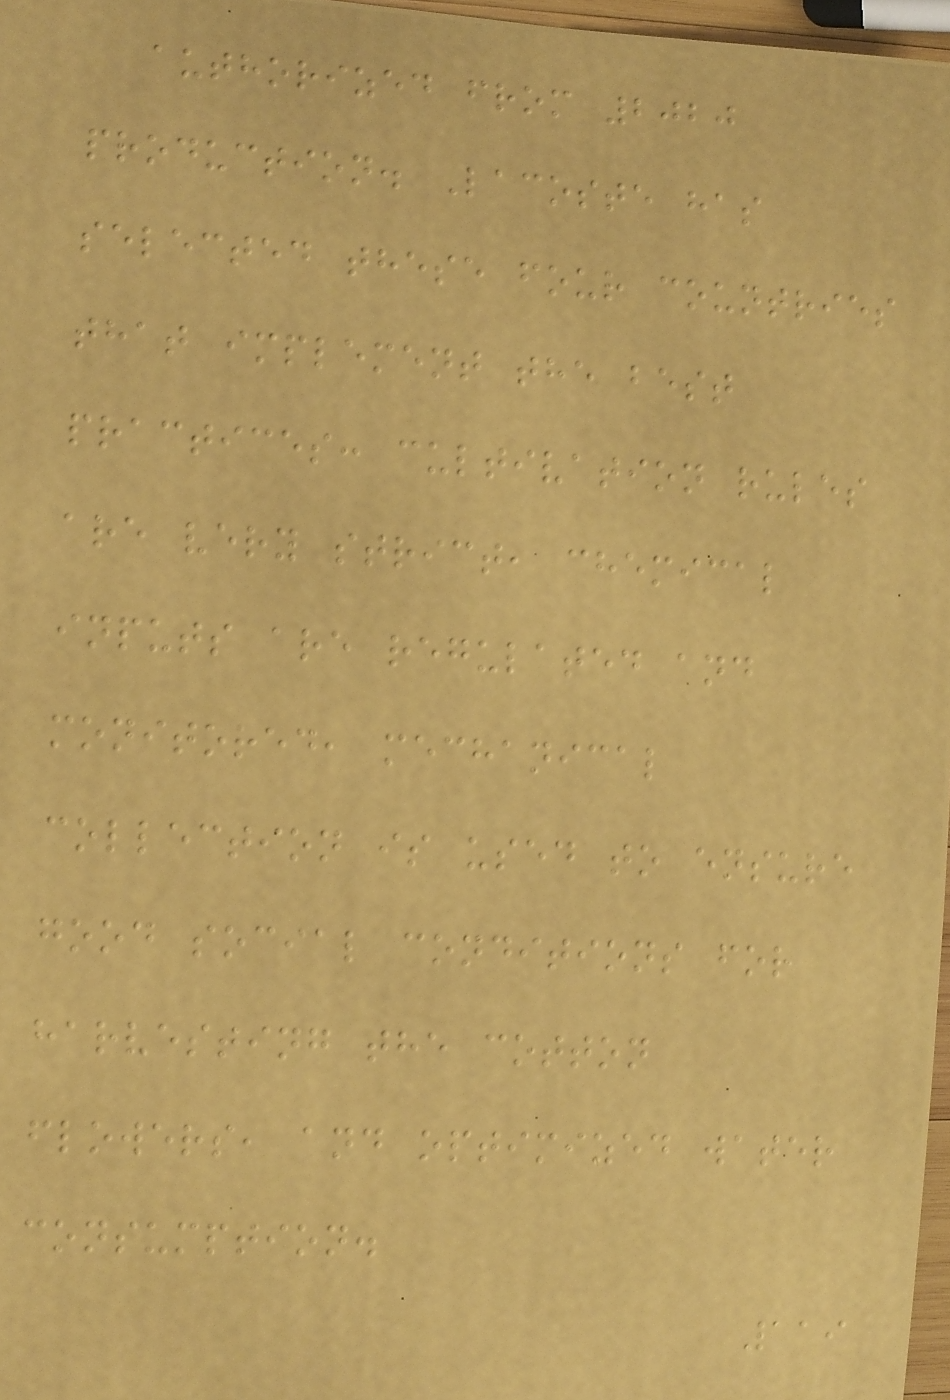authorized from 2020
production. Lacoste has
selected these four countries
that implement the best
practices: cultivation rules
are very strict, chemical
inputs are regulated and
monitored, mechanical
collection is used to ensure
good social conditions for
harvesting the cotton
flowers, and optimized water
consumption.
119
